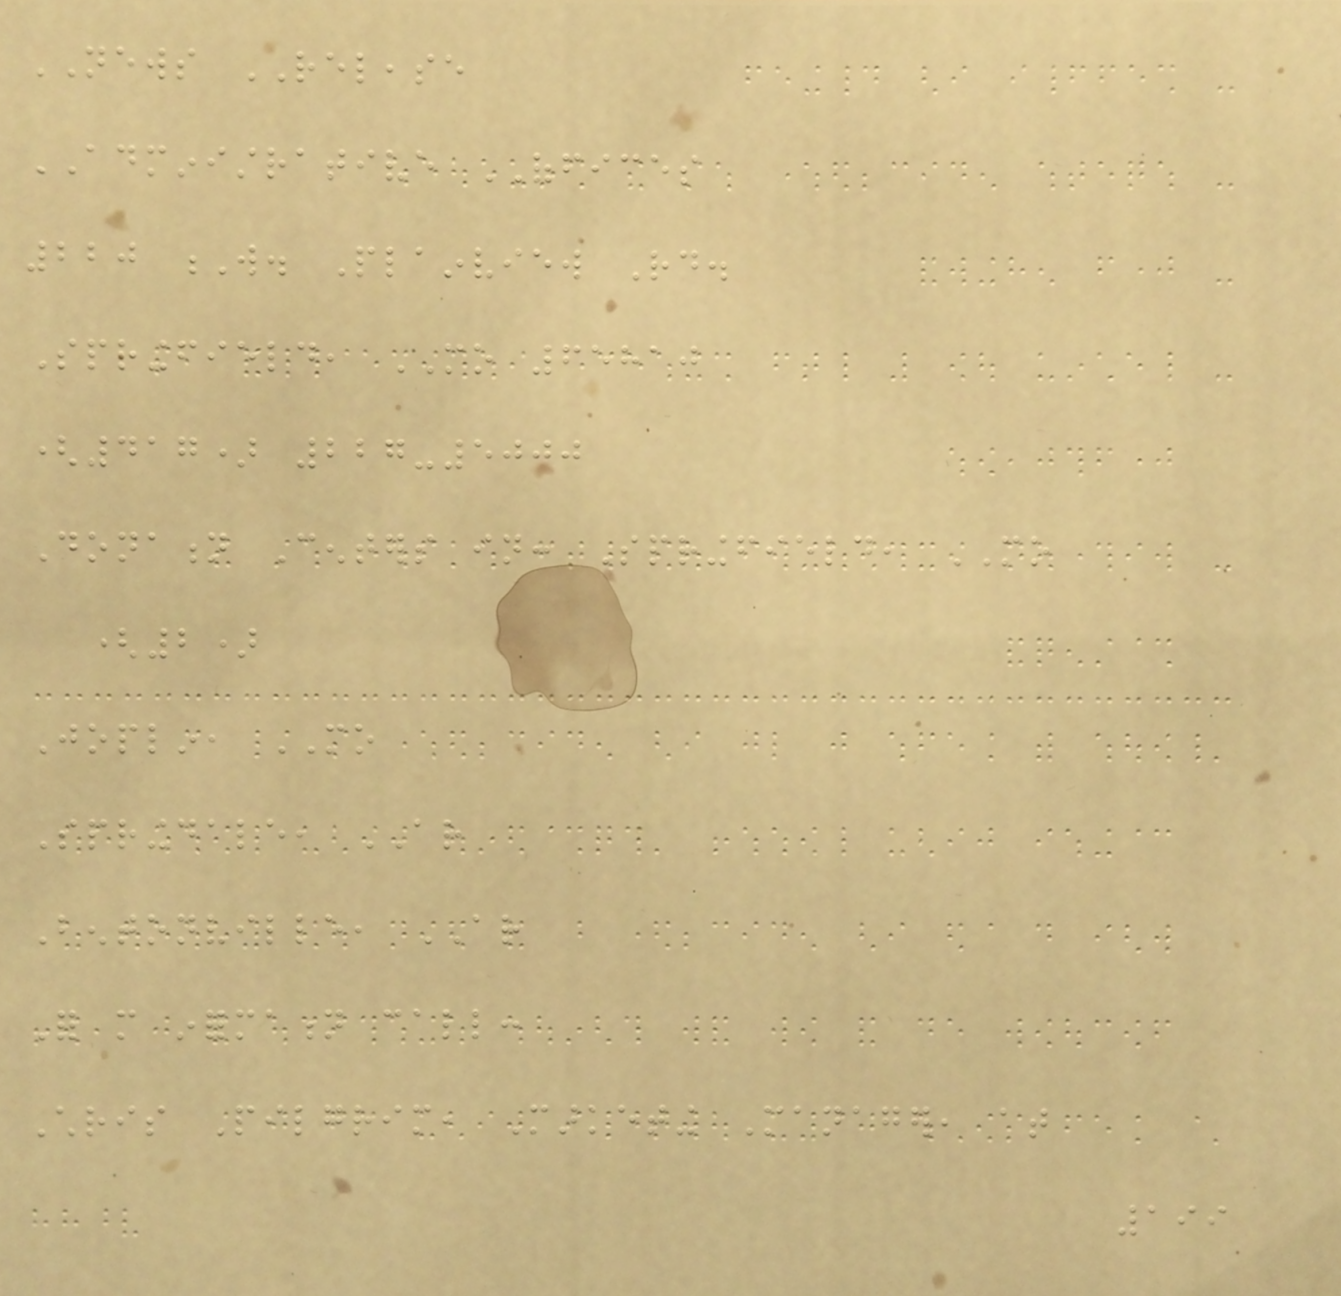NEWS RELEASE
ADMINISTRATIVE OFFICES
220 W. Plainview Rd.
Springfield, MO 65810
(417) 227-5000
Donation Centers in: Springfield, MO
(2)
Joplin, MO
Springdale, AR
Bentonville, AR
For more information call:
Chris Pilgrim, Marketing Manager, at
199
